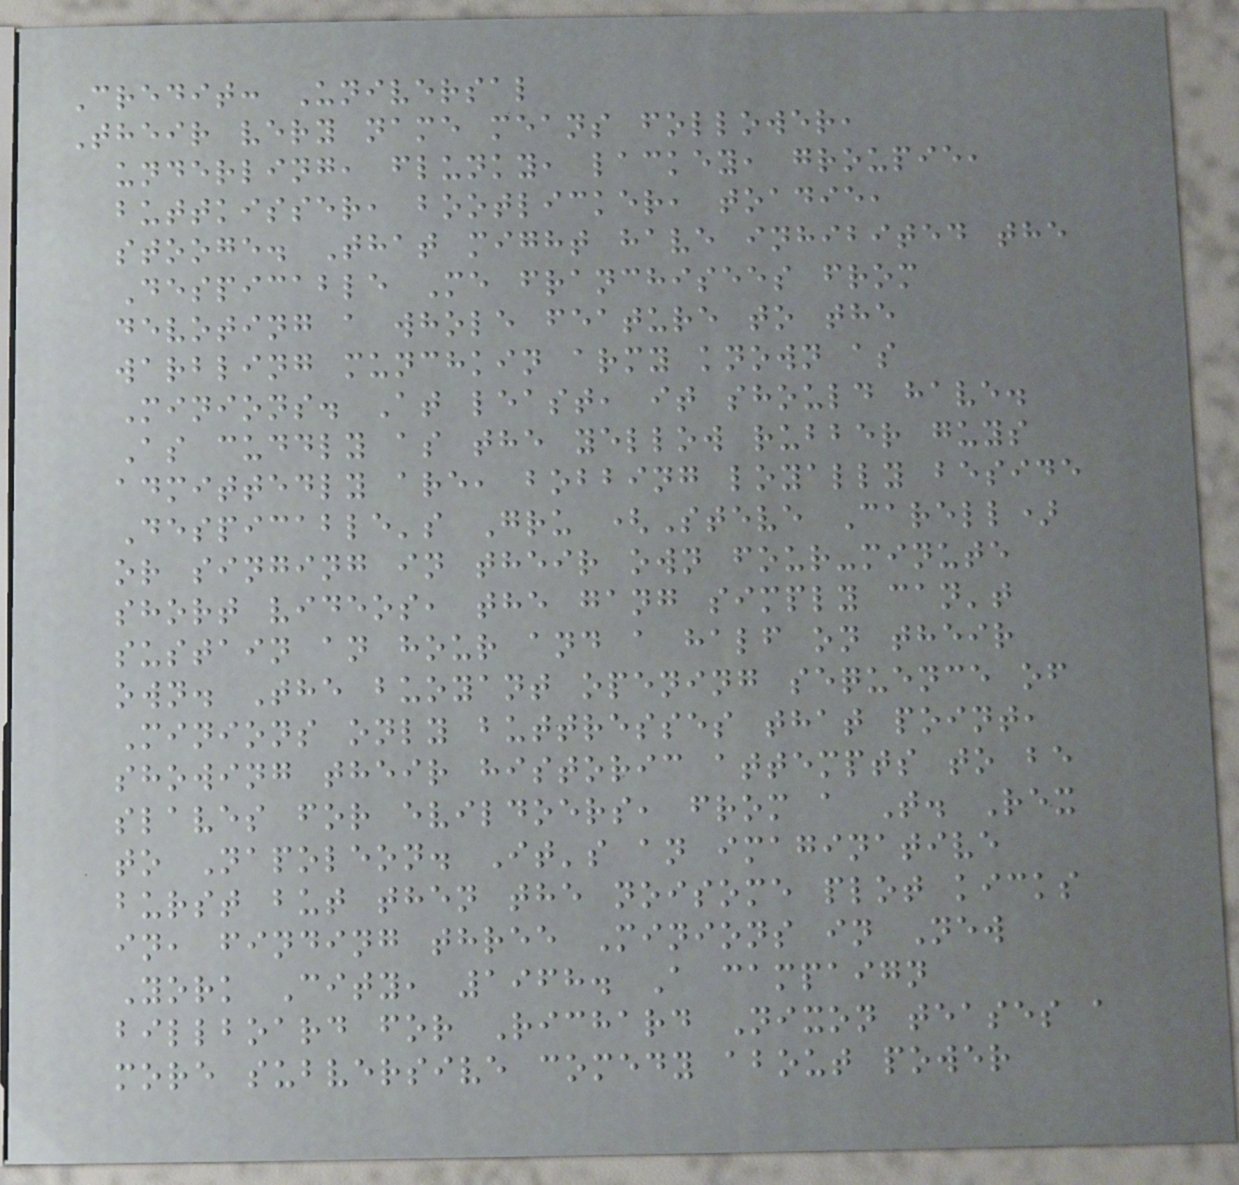Credit: Universal
Their very name means follower,
underling, flunky, lackey, groupie,
buttkisser, bootlicker, toadie,
stooge. That might have inhibited the
Despicable Me franchisees from
devoting a whole feature to the
warbling munchkin army known as
Minions. At least, it should have.
As cuddly as the yellow rubber guys
admittedly are, bobbing loyally beside
Despicable's Gru (Steve Carell)
or singing in their own four-minute
short videos, the gang simply can't
sustain an hour and a half on their
own. The buoyant opening sequence of
Minions only buttresses that point,
showing their historic attempts to be
slaves for evildoers, from a T. Rex
to Napoleon. It's an imaginative
burst but then the noisome plot kicks
in, finding three Minions in New
York City, 1968. A campaign
billboard for Richard Nixon teases a
more subversive comedy about power
